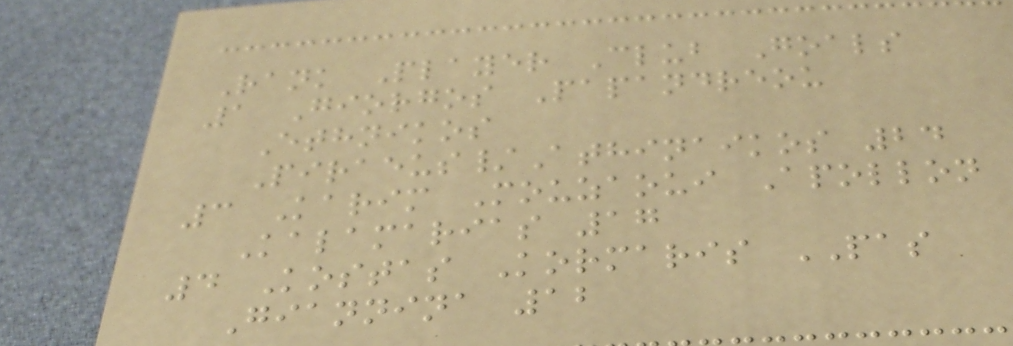Rank Player Club Goals
1 Giorgos Papandreou
Ethnikos
Piraeus/Athinaikos 24
3 Karim Mouzaoui Apollon
Kalamarias 17
4 Kostas Kormaris PAS
Giannina 12
